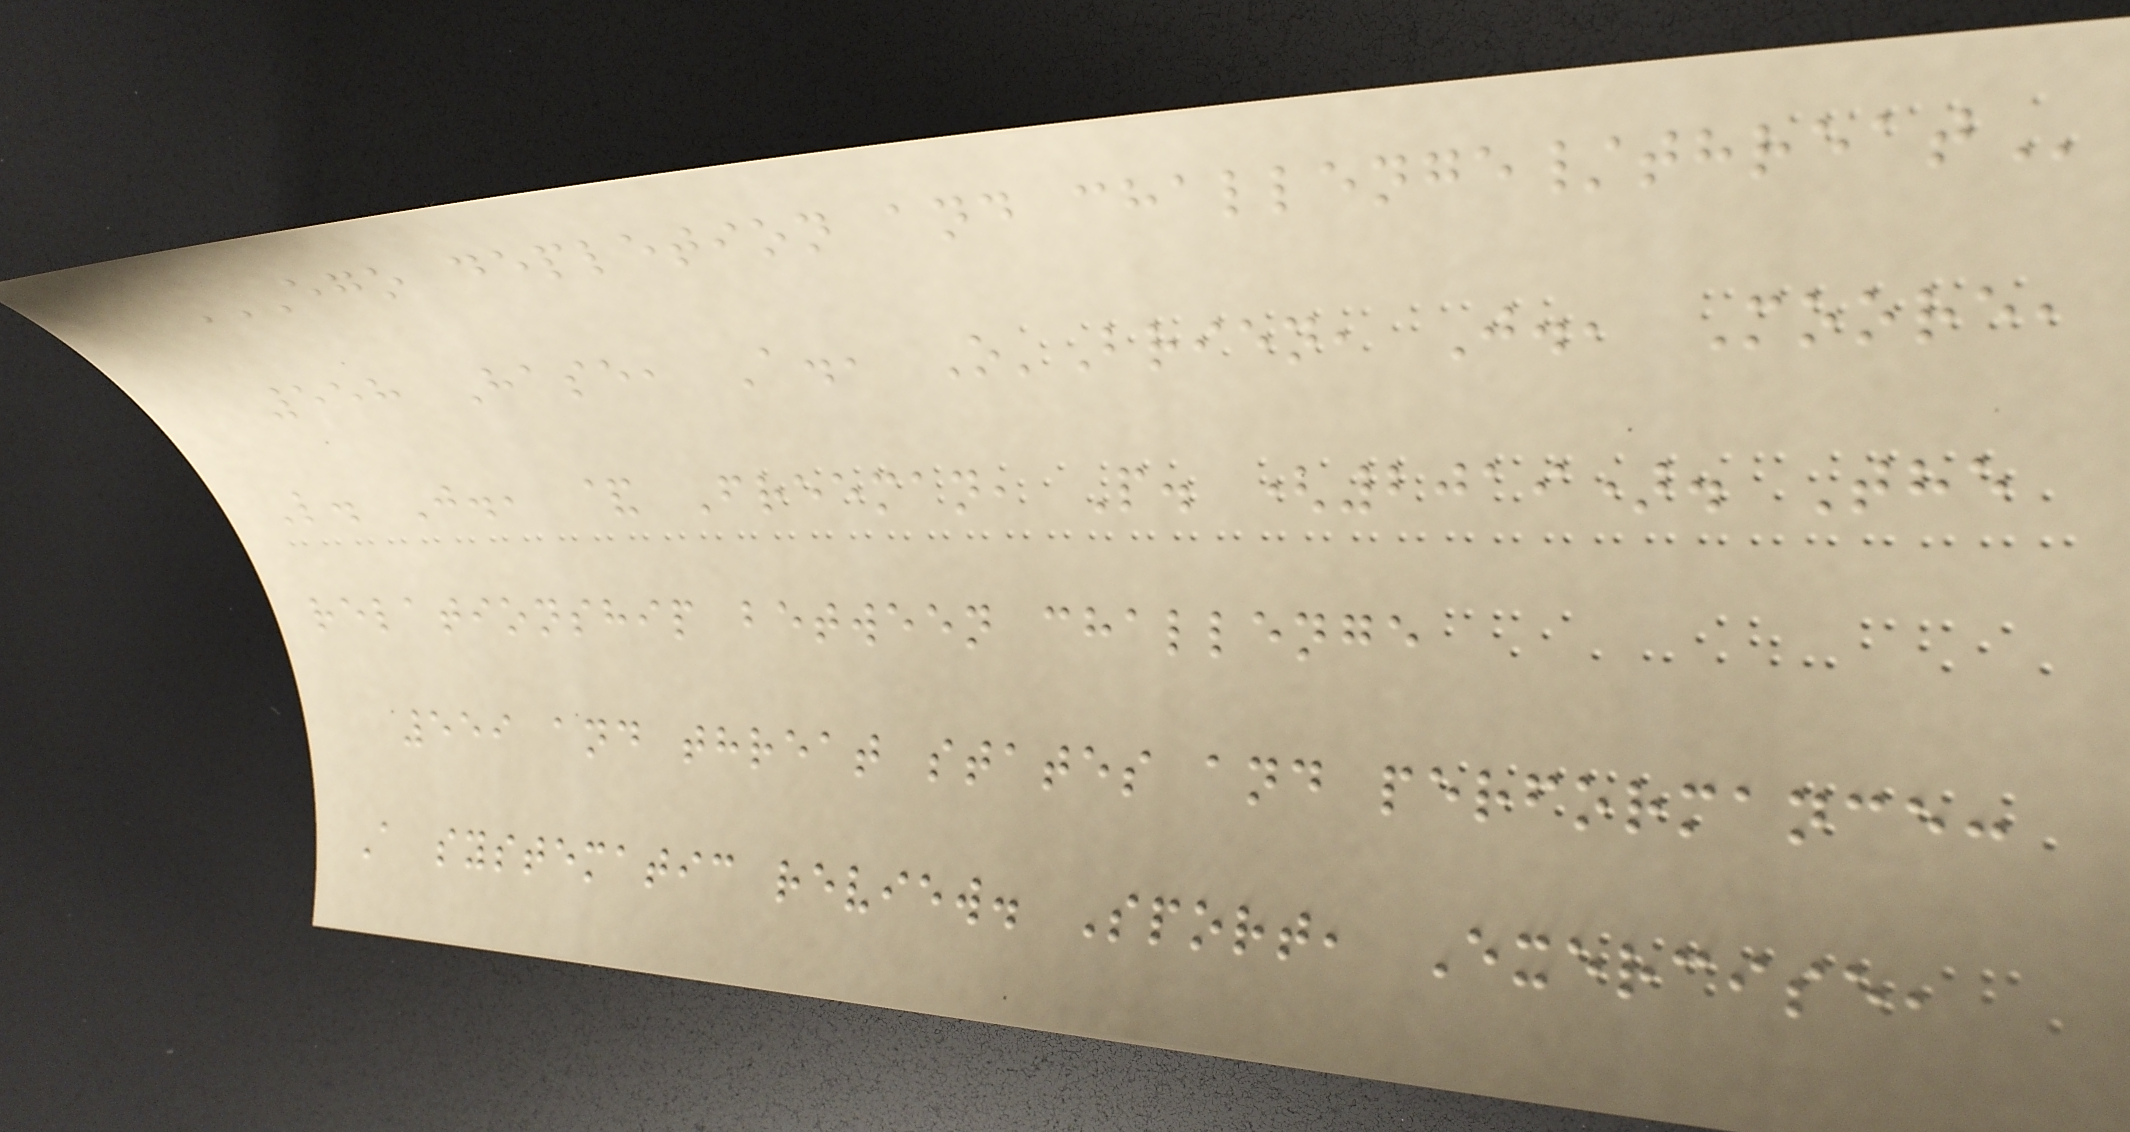EGO DEPLETION AND CHALLENGE/THREAT
558 Hase, A., O'Brien, J., Moore,
L. J., & Freeman, P. (2019). The
relationship between challenge
559 and threat states and performance:
A systematic review. Sport, Exercise,
